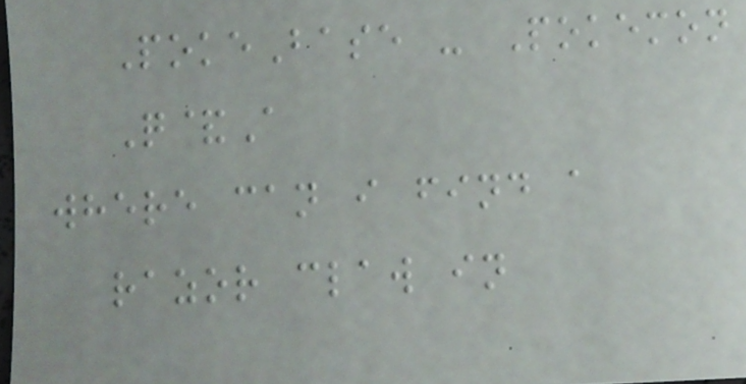PokeBase - Pokemon
Q&A
where can i find a
razor claw in
